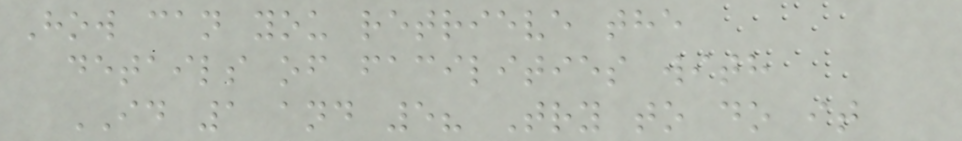How can you retrieve the
details of facilities with
ID 1 and 5? Try to do it
